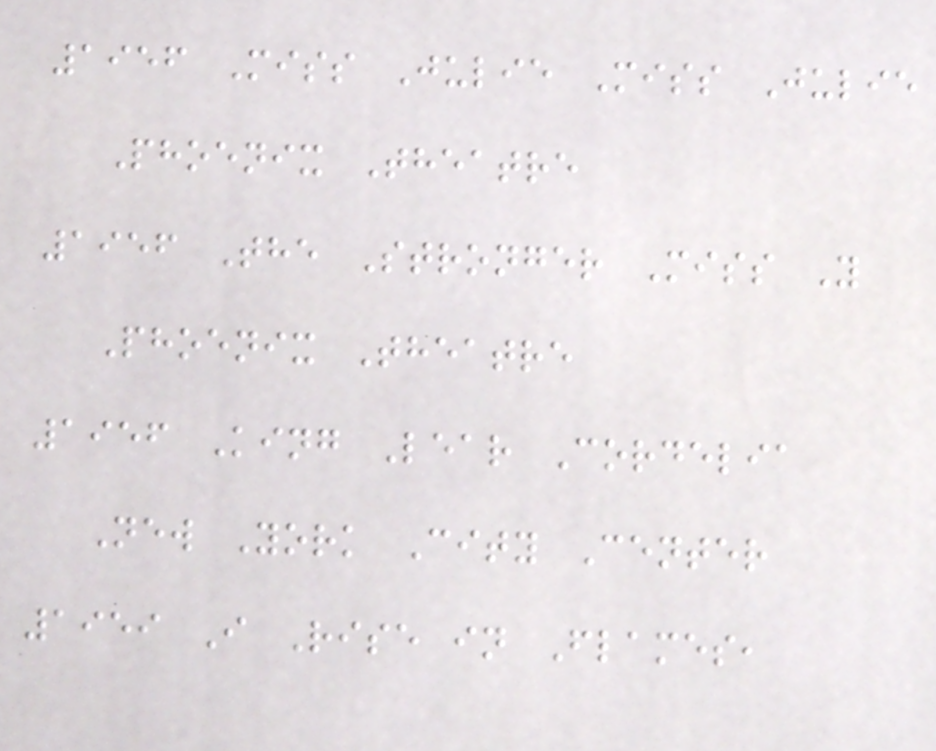1956 Miss Julie Miss Julie
Phoenix Theatre
1956 The Stronger Miss Y
Phoenix Theatre
1956 King Lear Cordelia
New York City Center
1959 I Rise in Flames,
